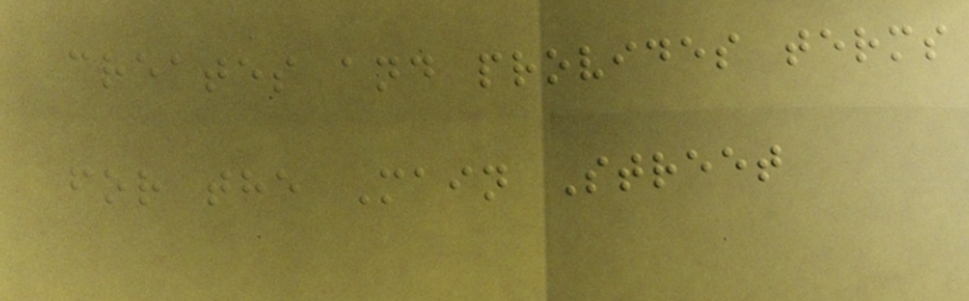creates and provides terms
for the Main Street
